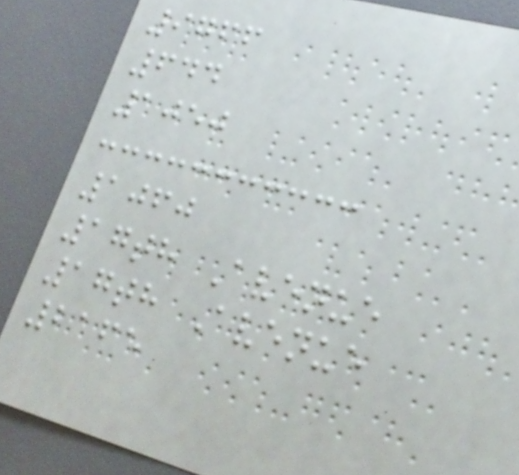9766
644
1050
1060
17th Avenue
17th Avenue
2165
